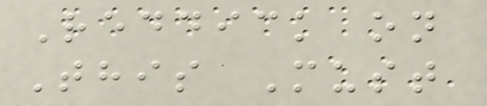Reddick on
This Must
